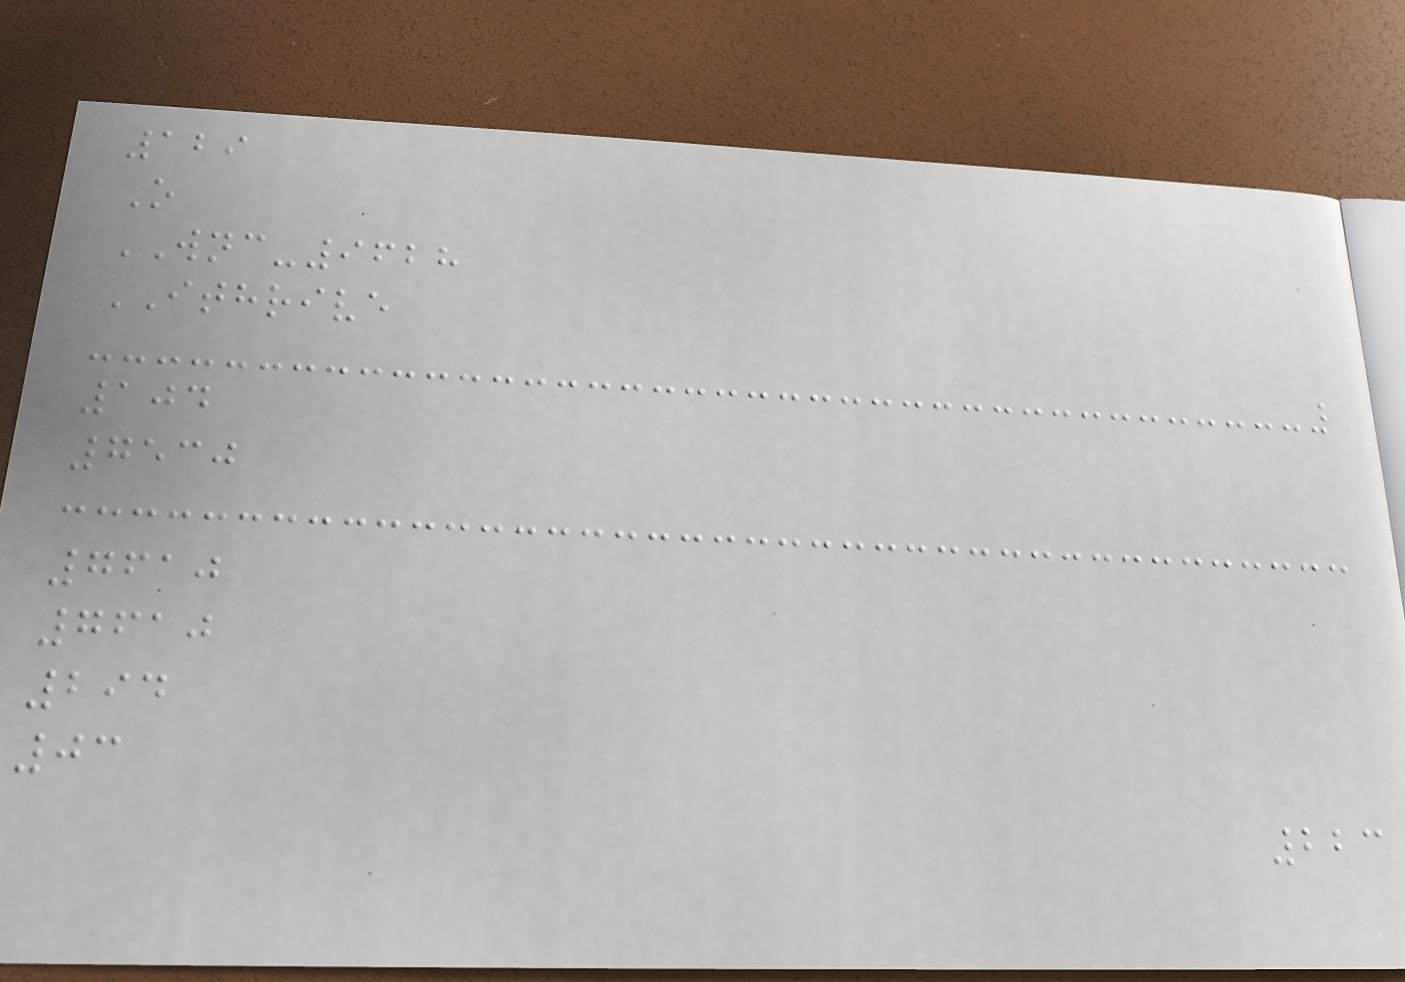129
O
WNC-9628
ITHRIVE
104
7530
7610
7610
294
03
223
